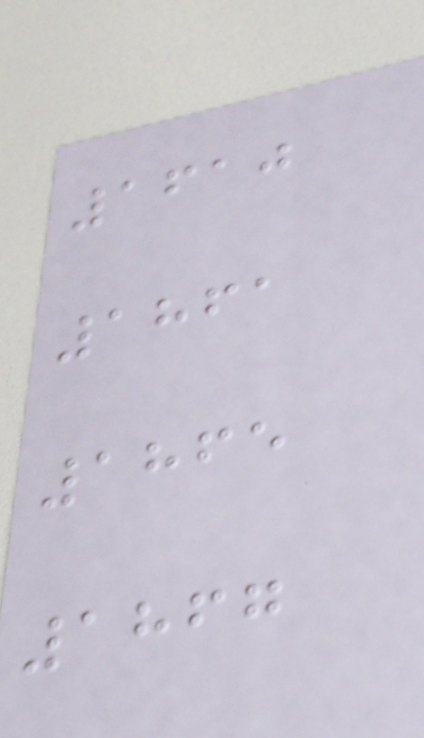1610
1861
1865
1867
